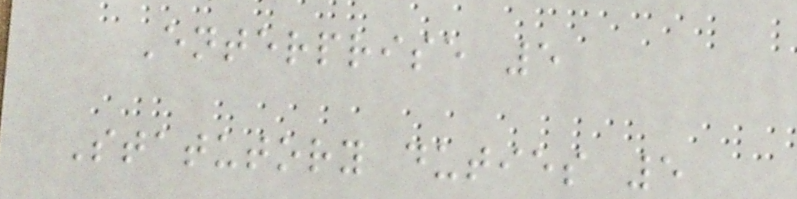Enterprise 5
Statutory duties 5
